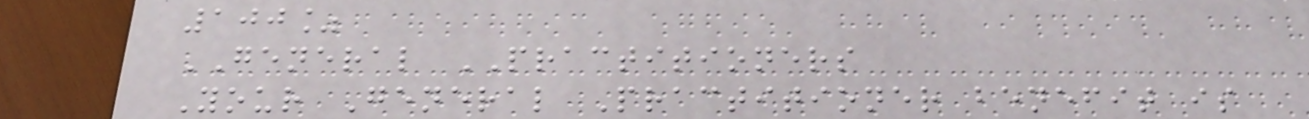100%
GENERAL PRACTITIONERS
Your General Practitioner benefit is
